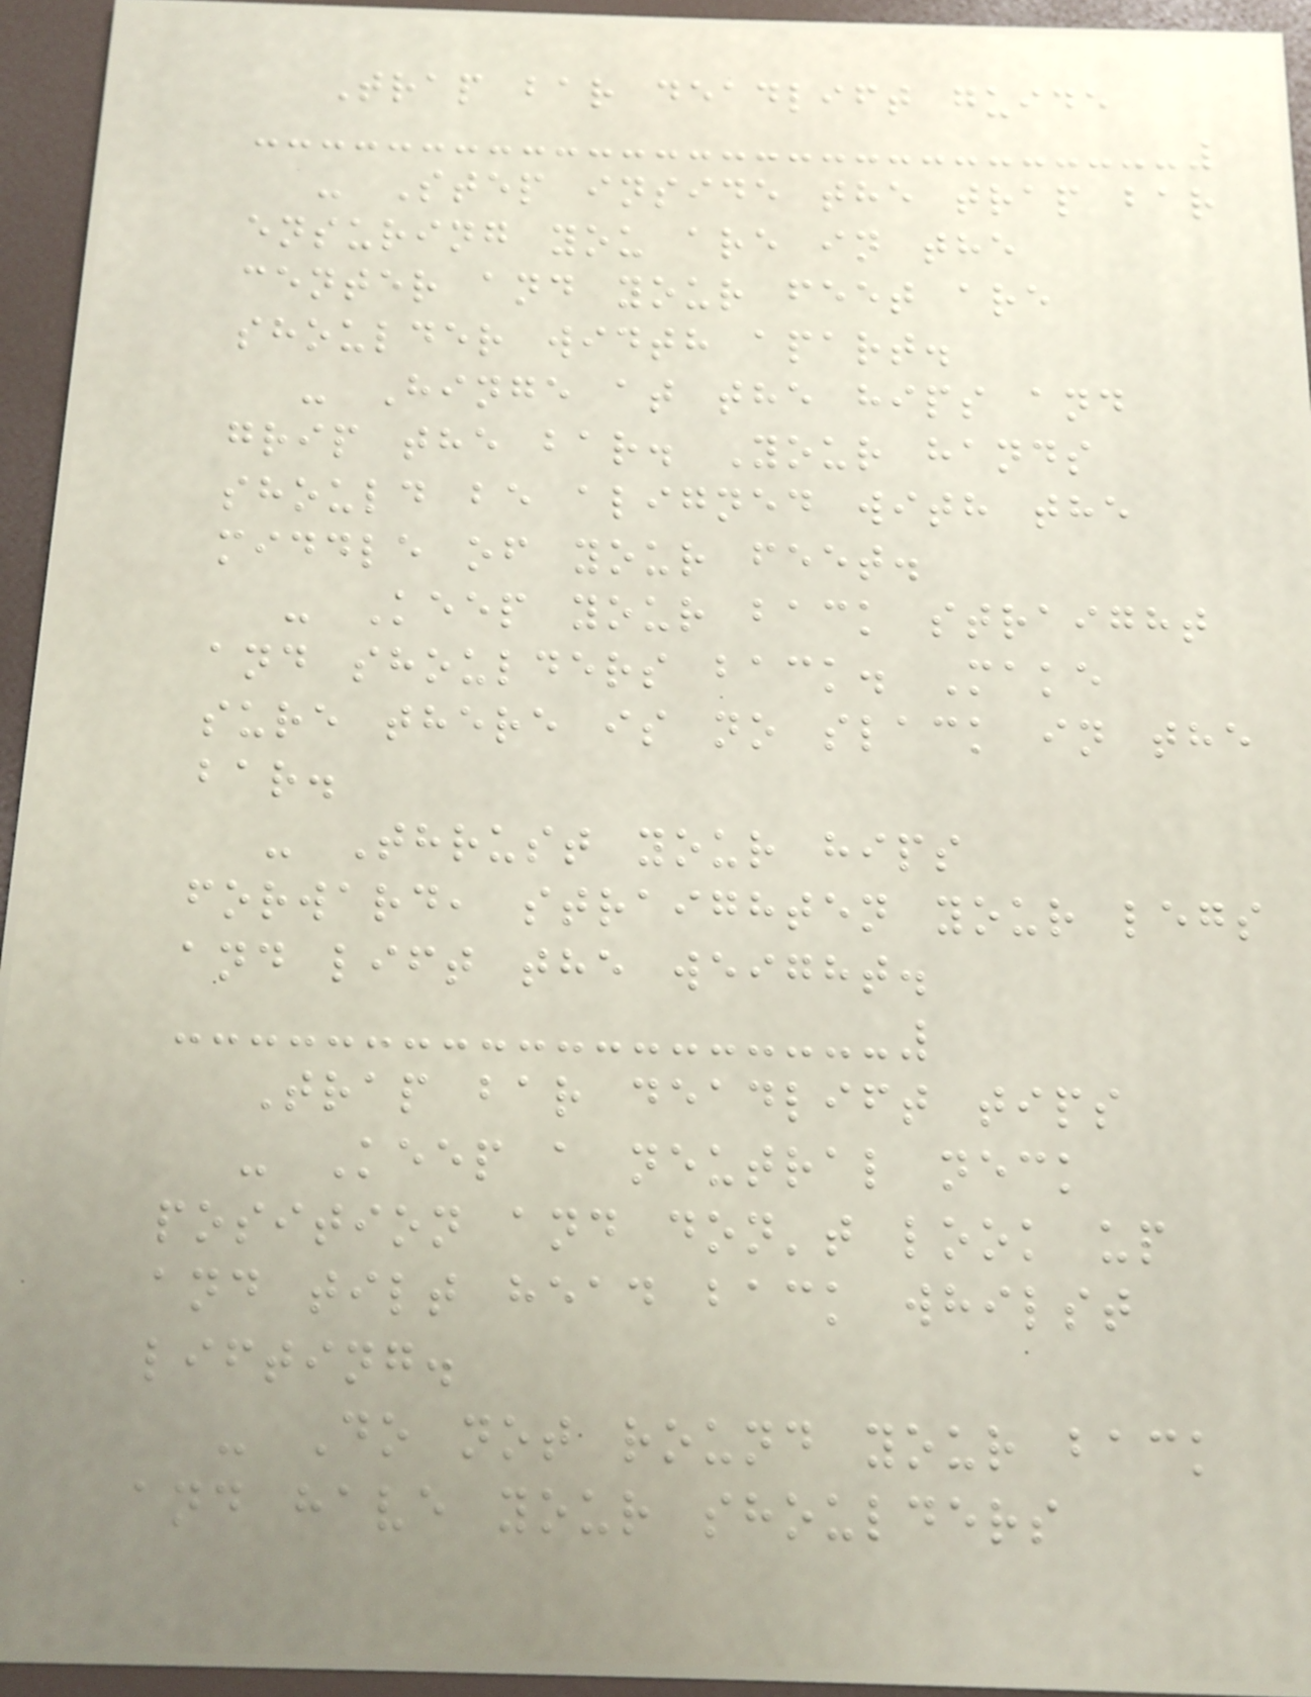Trap bar deadlift guide
- Step inside the trap bar
ensuring you are in the
center and your feet are
shoulder width apart.
- Hinge at the hips and
grip the bar. Your hands
should be aligned with the
middle of your feet.
- Keep your back straight
and shoulders back. Make
sure there is no slack in the
bar.
- Thrust your hips
forward, straighten your legs
and lift the weight.
Trap bar deadlift tips
- Keep a neutral neck
position and don't look up
and tilt head back whilst
lifting.
- Do not round your back
and have your shoulders
